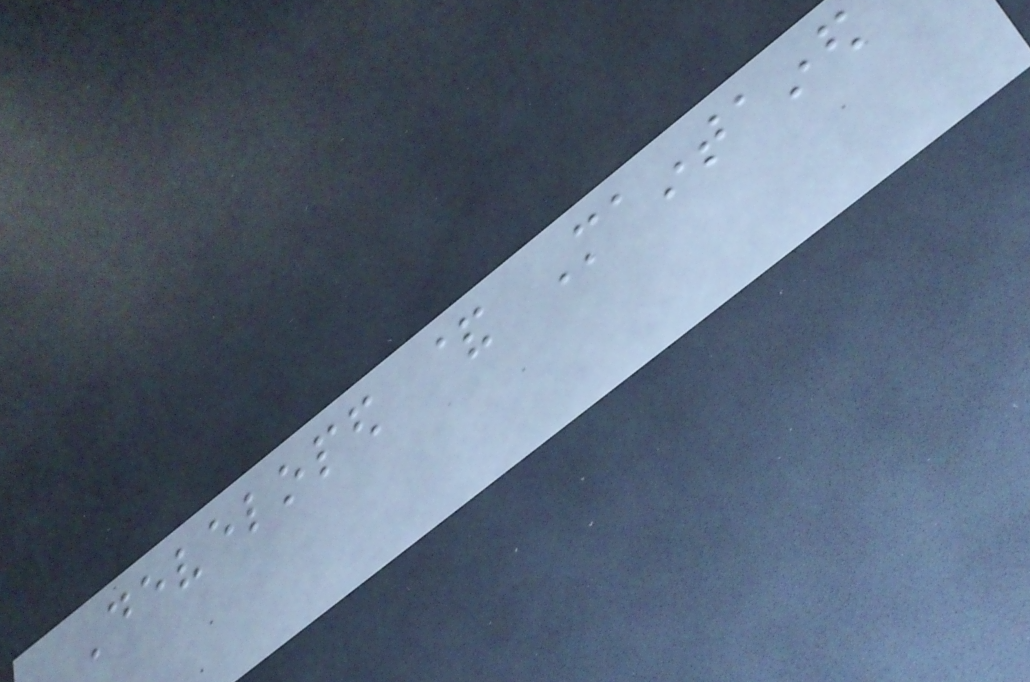Developed & Maintained
